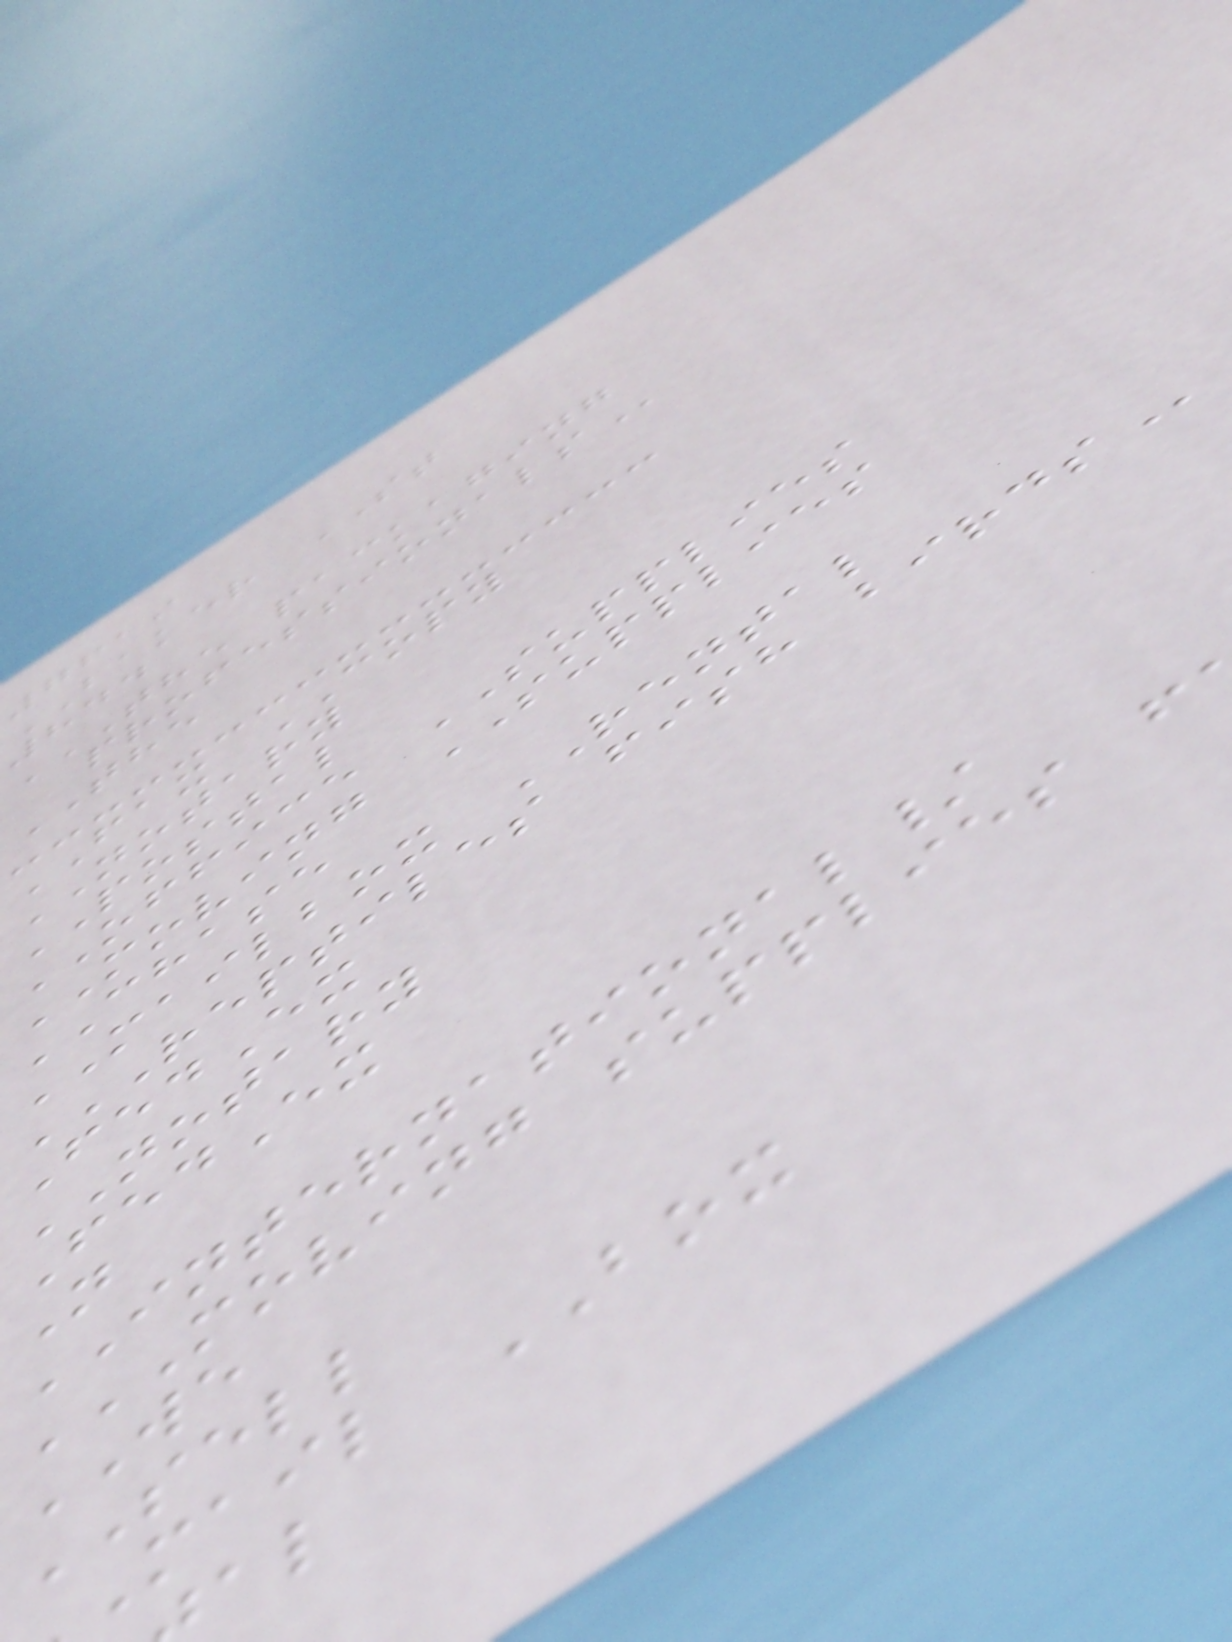7619
BAKER ST
844
THE PACKAGING
THE
FAX COPY
NOTARY
POSTAL
OFFICE SUPPLIES
MOVING SUPPLIES
CHASE
MAILBOX RENTAL
REPTILES FISH BIRDS
FedEx
NOTARY
FedEx
N
INTERNATIONAL/
WE
SELL
mail BOX
